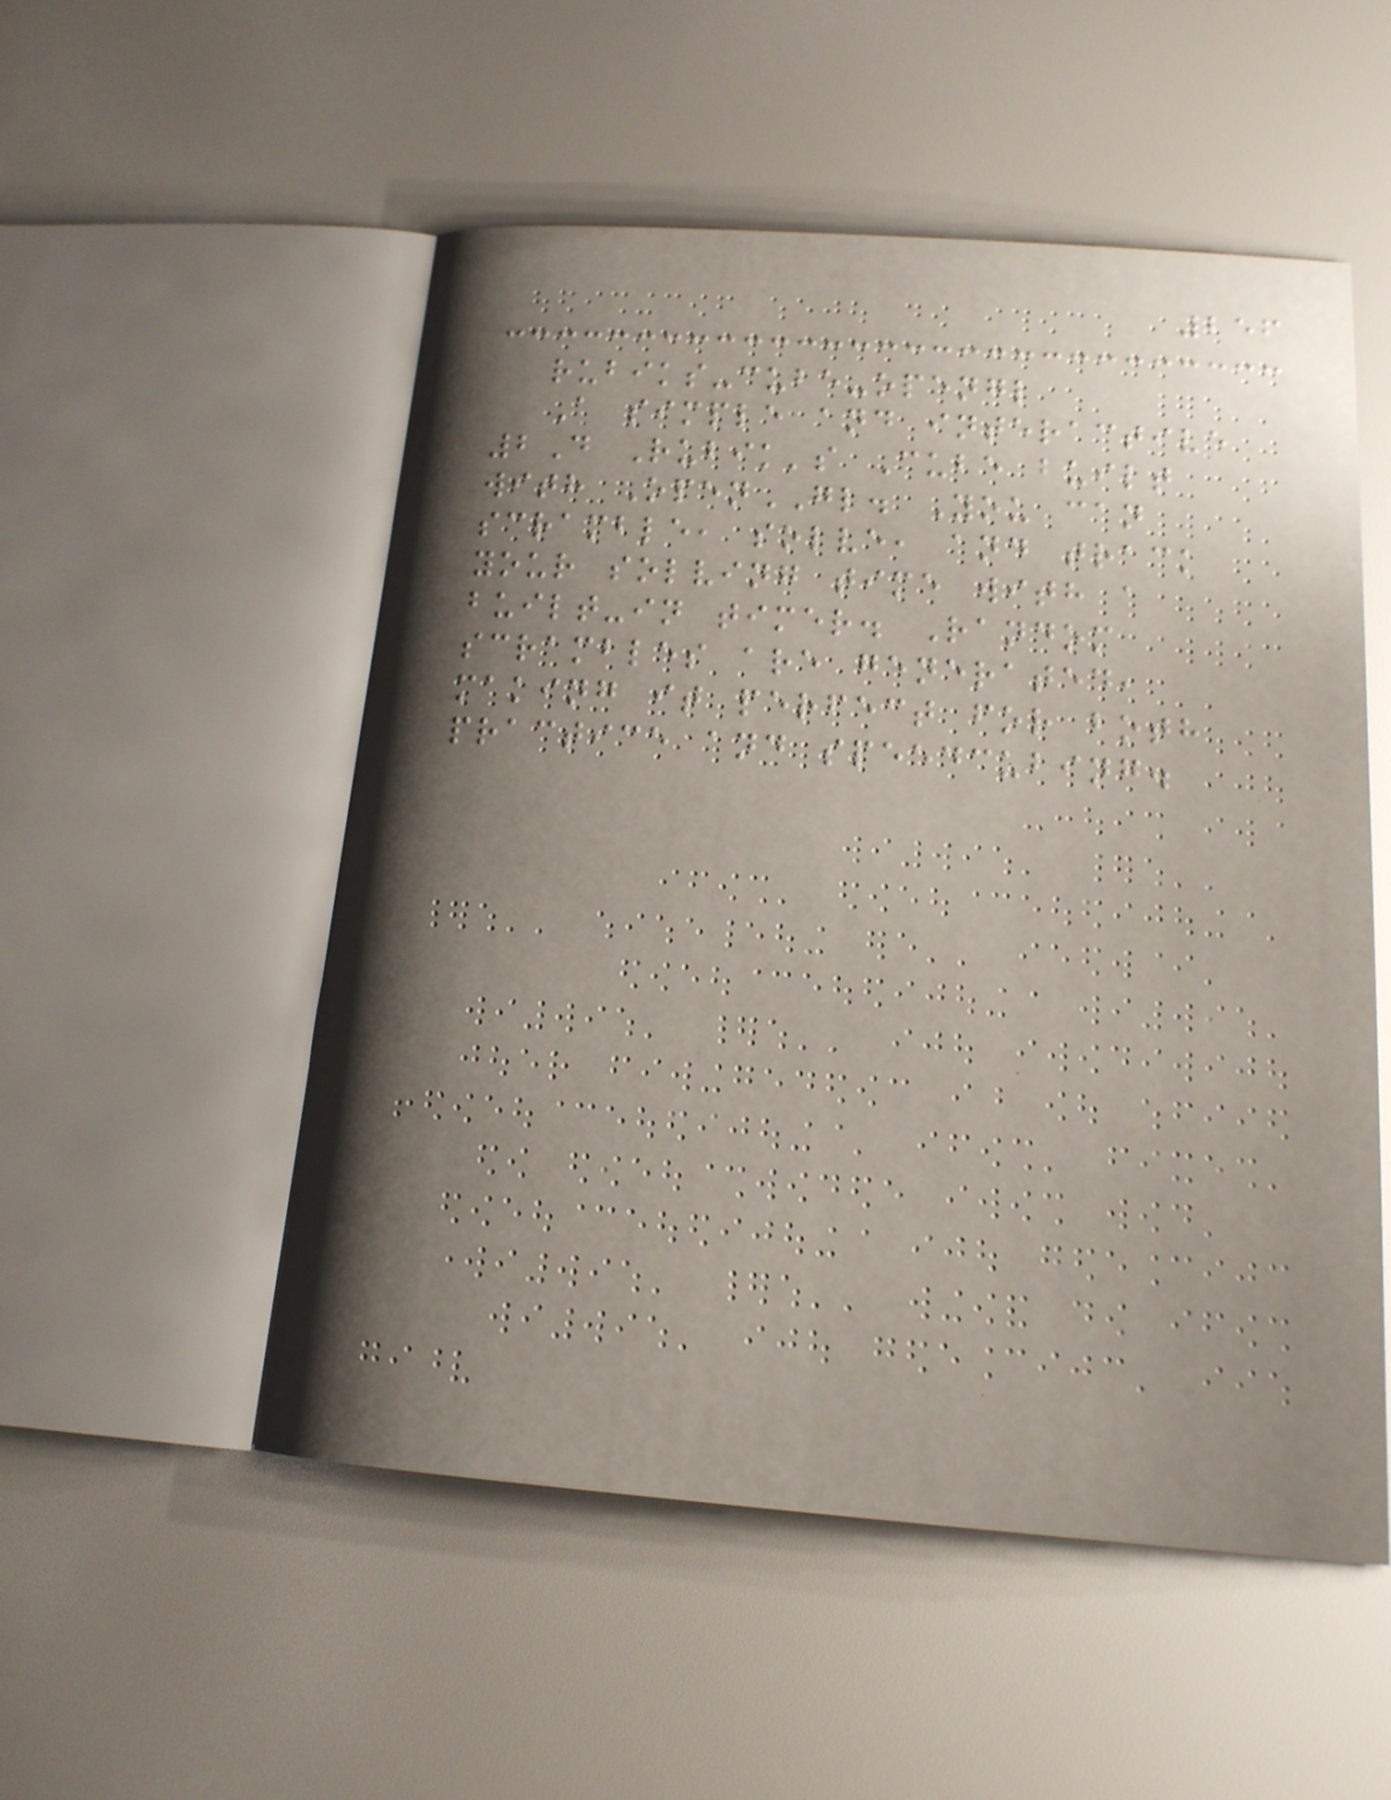256
rubiks-cube-opengl
A simple and interactive
2D Rubik's Cube built
with OpenGL. You can
scramble, solve, and track
your solving time with a
built-in timer. Random
scrambles are generated,
making it perfect for both
practice and speedcubing.
